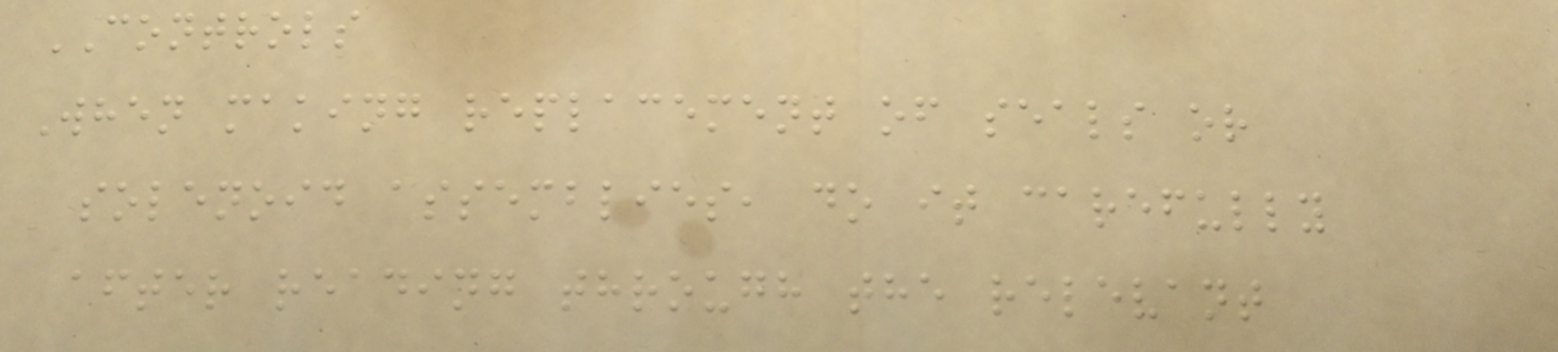CONTROLS
When making replacement of seals or
solenoid assemblies, do it carefully
after reading through the relevant
